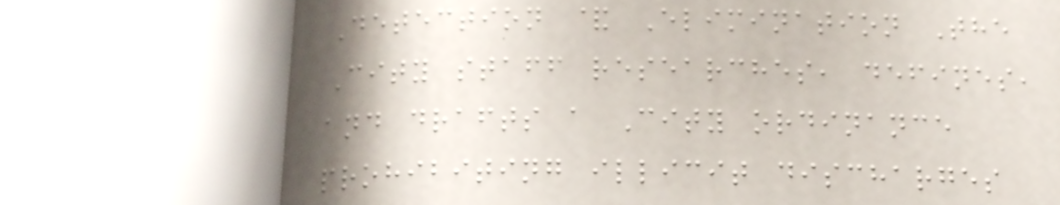Detection & Elimination The
City staff researches, defines,
and drafts a City ordinance
prohibiting illicit discharges
